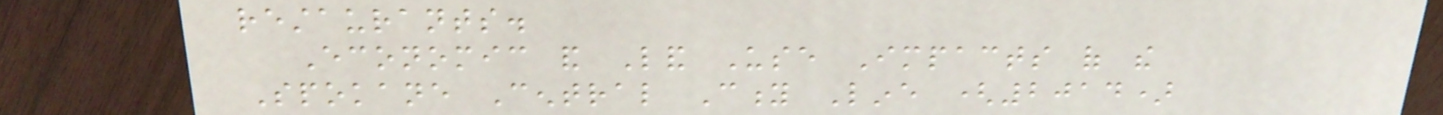restaurants.
Economic and Land Use Impacts of the
Spokane Central City Line (2014)
